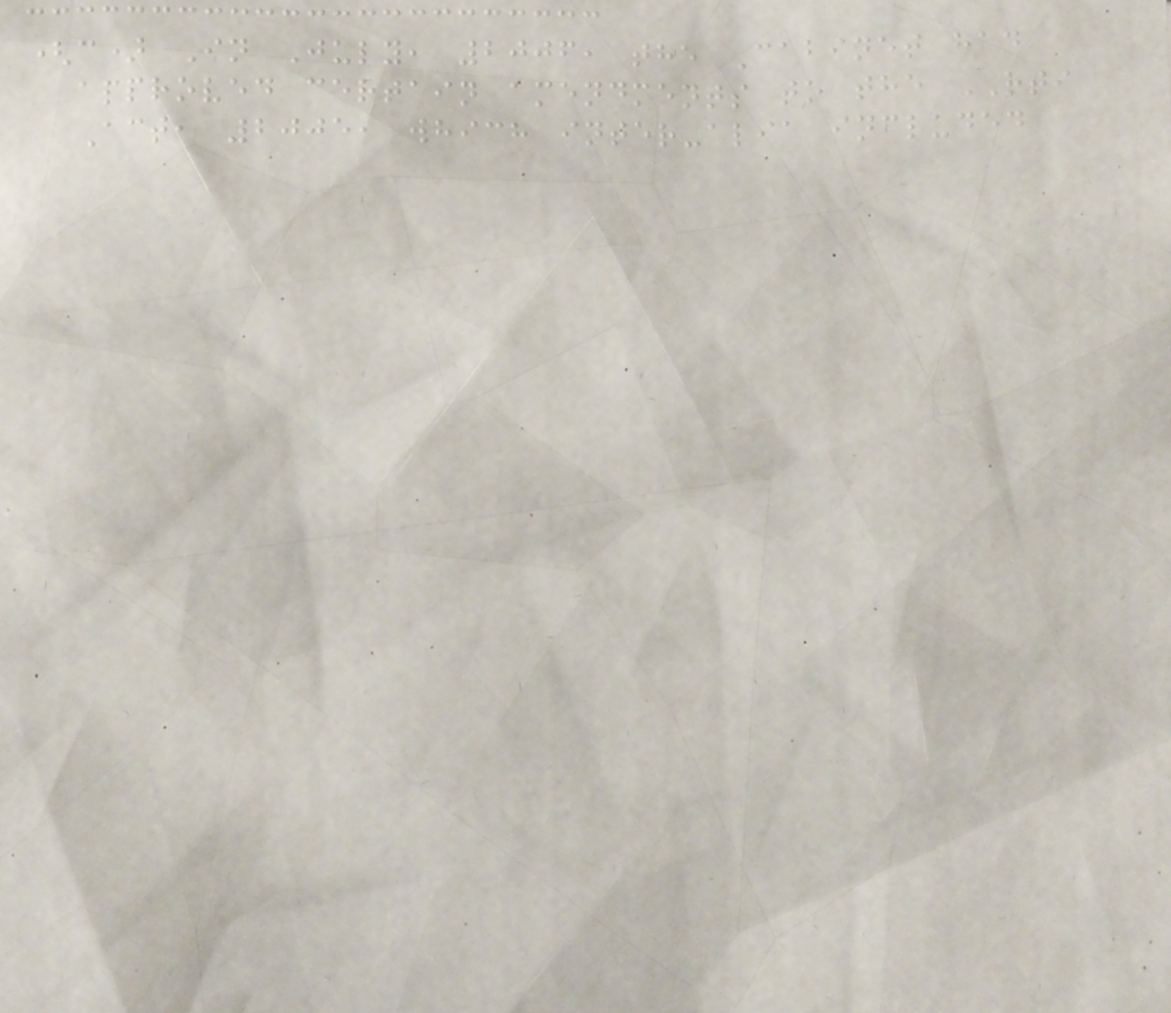(c) In July, 2006, the Cabinet had
approved certain amendments to the RTI
Act, 2005, which inter-alia included
